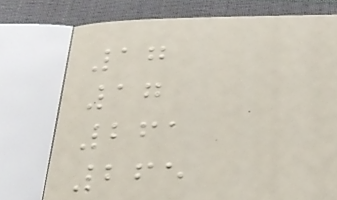17
17
261
265
